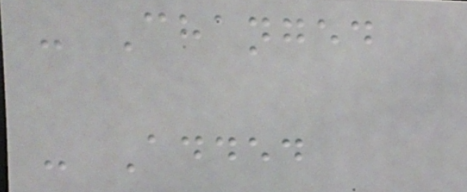- Changed
- Added
